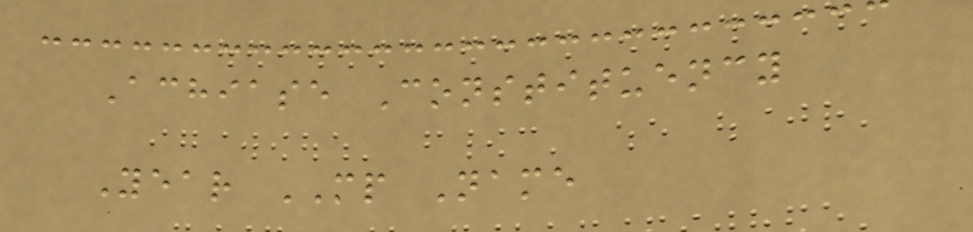Achiase Constituency
Year MP Name
